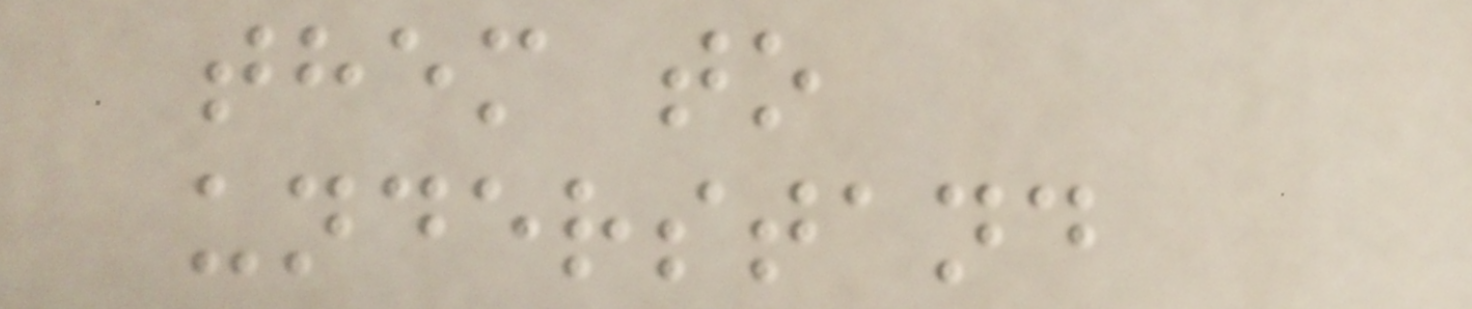them to
understand
